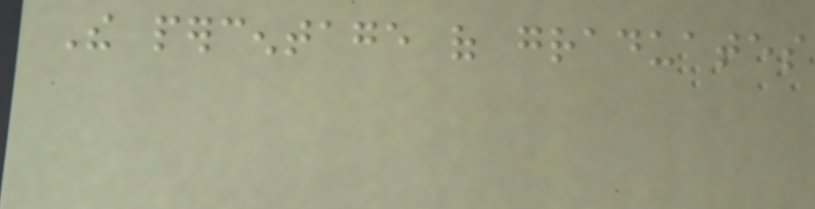The percentage of graduates
